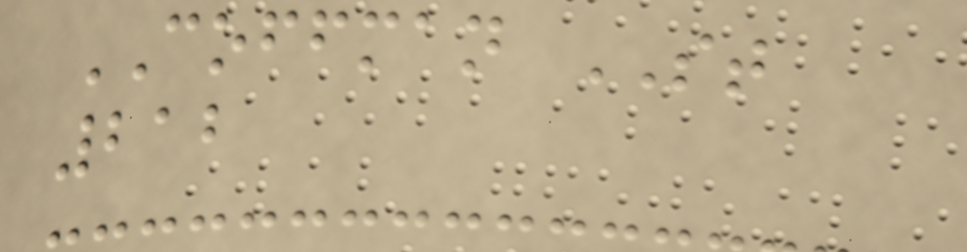COFFMAN ST
212
